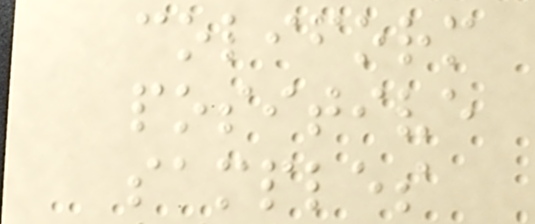coliform
positive
samples
